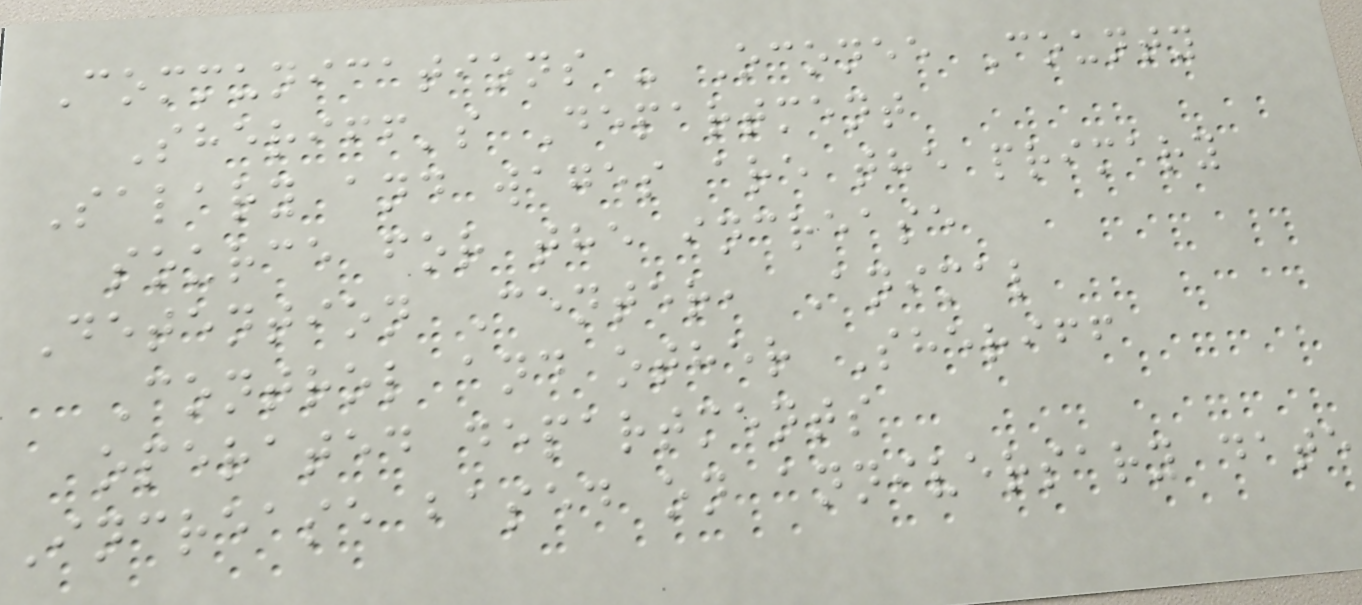Communications - Oconee County
Sheriff's Department
Salary and wages are the primary
source for the increase
Detention Center, Animal
Control and other Sheriff
operated departments
Increase based on anniversary date
